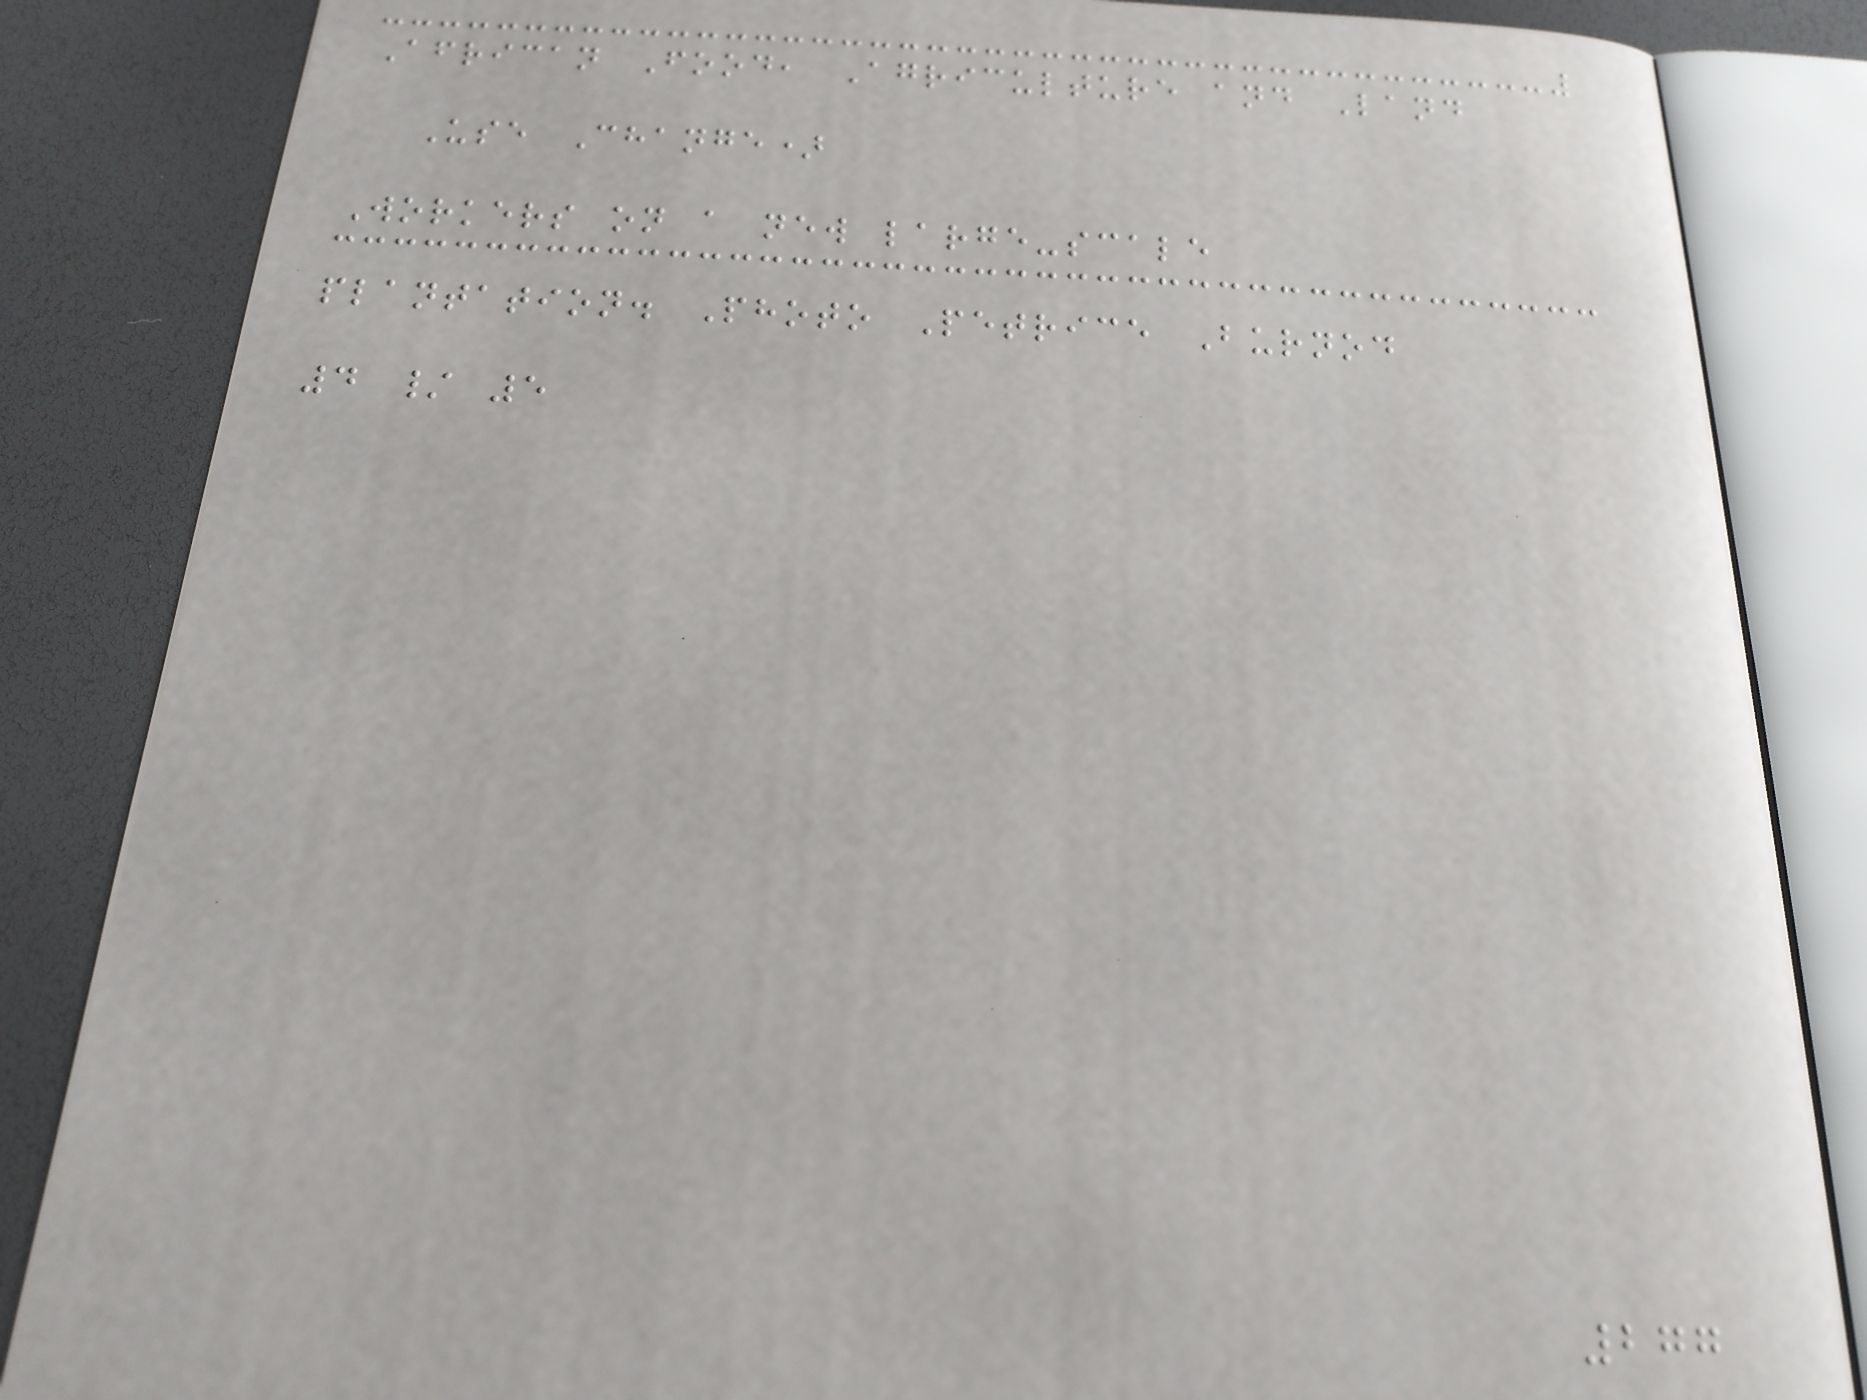African Food, Agriculture and Land
Use Change)
Workers on a new large-scale
plantation. Photo Petrice Burnod
4 / 5
277
